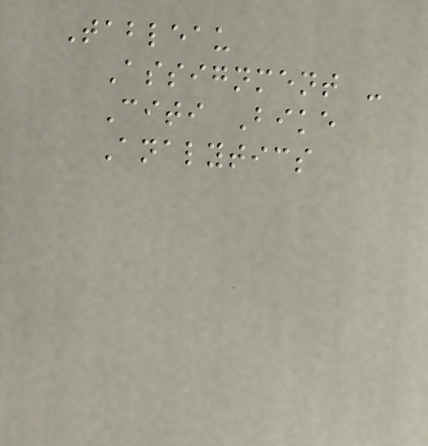Tableau
Assignment -
Citi Bike
Analytics
